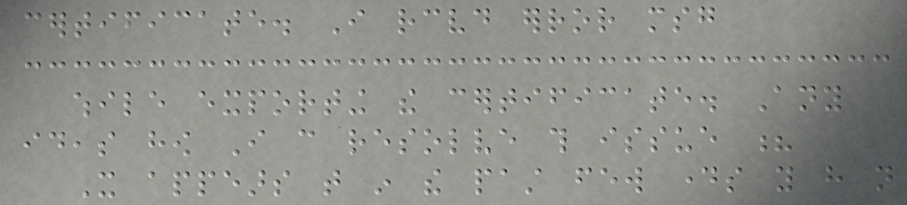certificate. I received error msg
while exporting the certificate. Any
ideas how I can resolve this issue ?
It appears that in the past few days you have not
